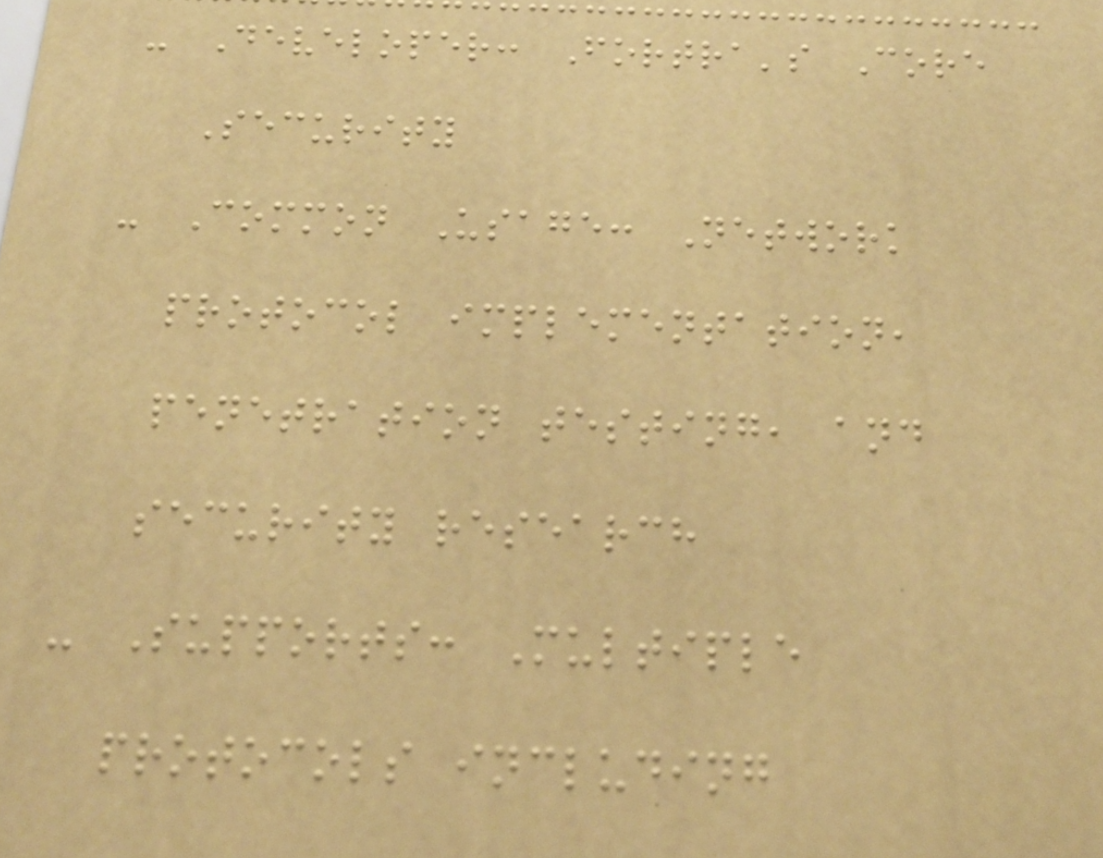- Developer: Fortra's Core
Security
- Common Usage: Network
protocol implementation,
penetration testing, and
security research
- Supports: Multiple
protocols including
